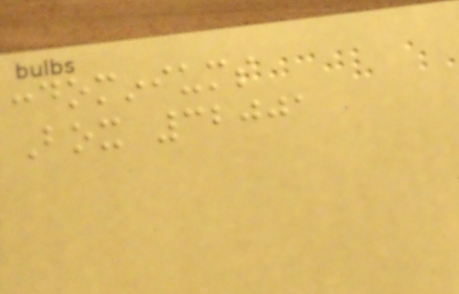condominiums
Box 32001
